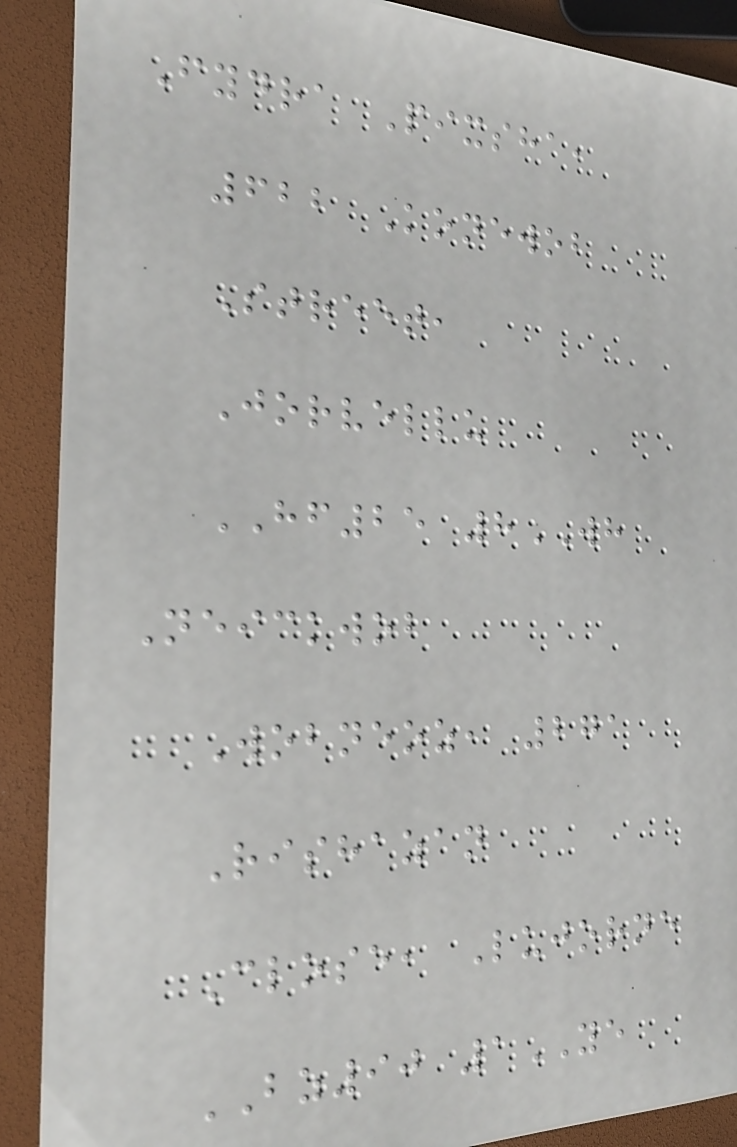Fydra Pixsha,
622 Konewob
Street,
Jorvellu
HF25 8WH
Neickwob
Wobneoz, 271
Rishazan
Close, Lujorne
BZ90 1YE
